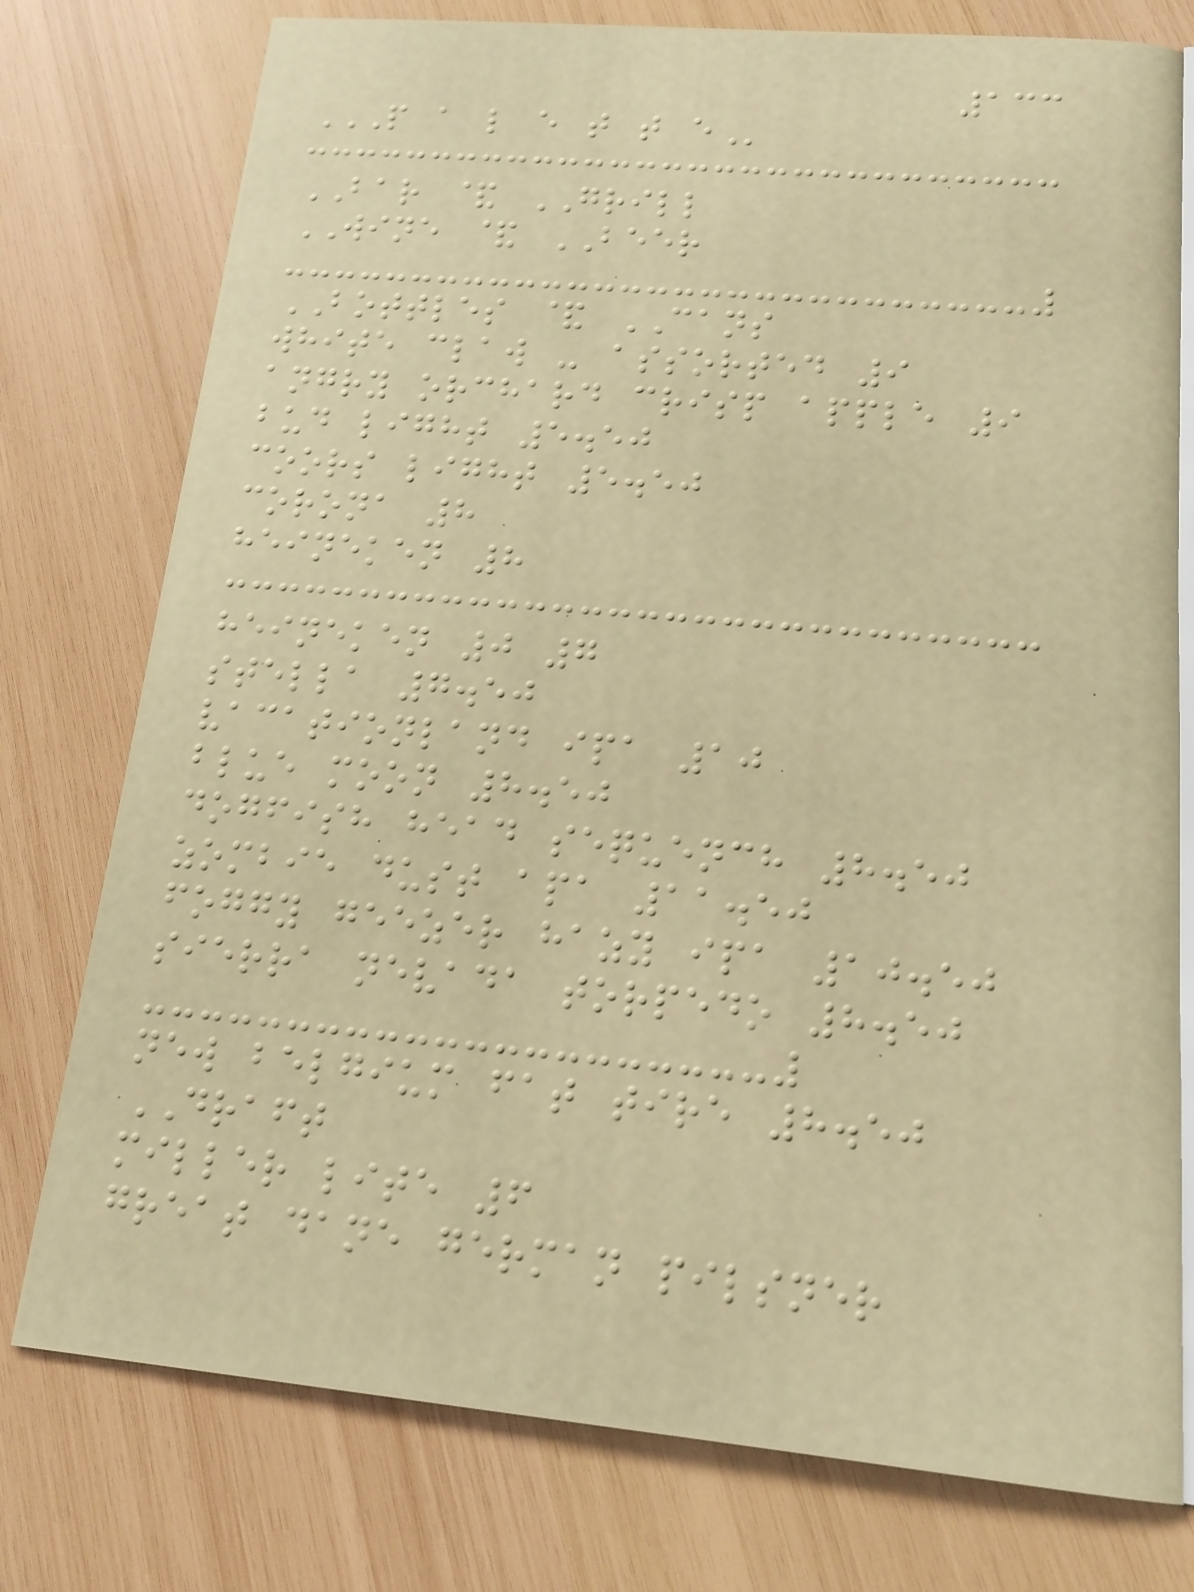133
P A L E T T E
BAR & GRILL
WINE & BEER
BOTTLES & CANS
white claw - assorted 9
angry orchard crisp apple 9
bud light 5.50
coors light 5.50
corona 8
heineken 8
heineken 0 7
stella 7.50
vacationland ipa 10
blue moon 8.50
dogfish head sequench 8.50
zombie dust apa 11.50
foggy geezer hazy ipa 10.50
sierra nevada torpedo 8.50
new belgium fat tire 8.50
DRAFT
miller lite 6
great dane german pilsner
